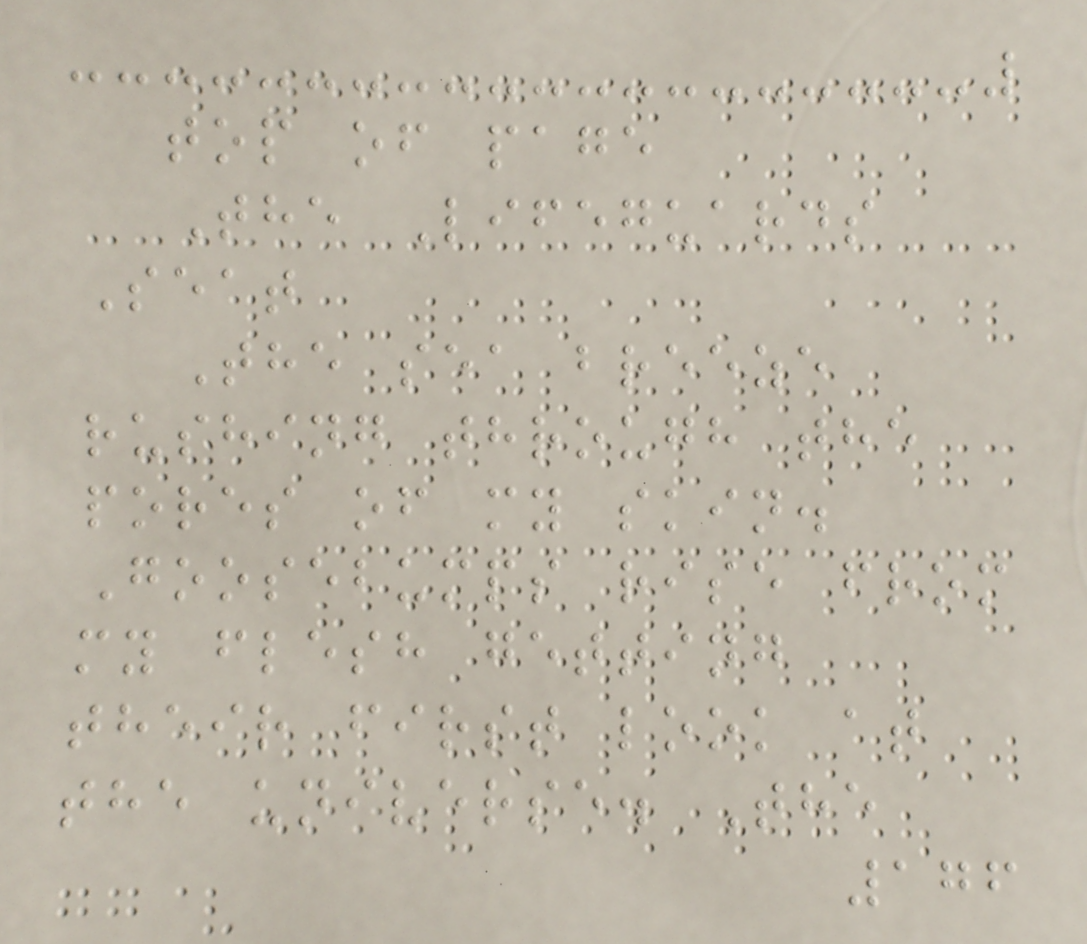top of page
The Lifeguards
Seat
The sea breeze
rushing through the
pores of my skin.
Goosebumps rise from
my flesh getting
their first look at
the universe. The
176
